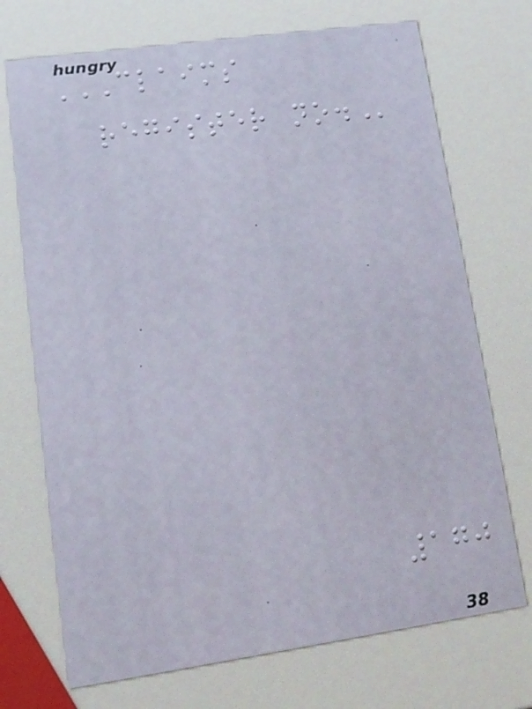CLAIMS
REGISTER NO.
170
